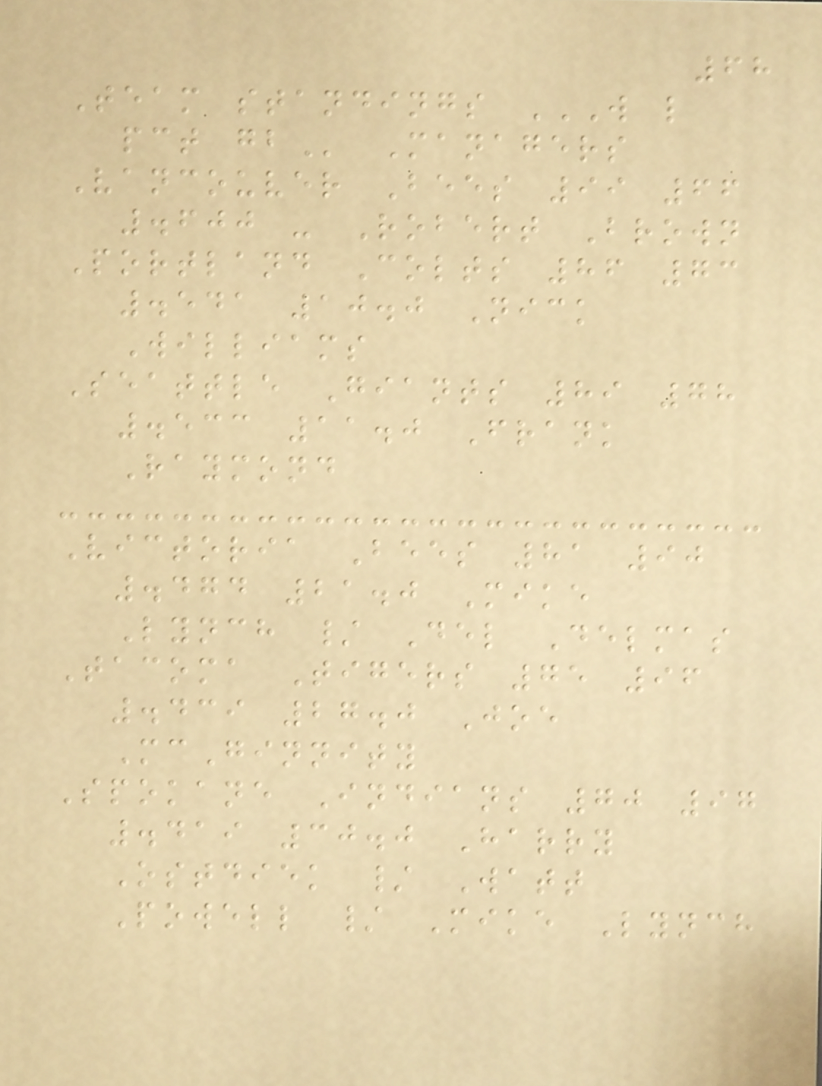68
Team standings W L
PCT GB Managers
Vancouver Bees 99 66
.600 - Robert Brown
Portland Colts 86 73
.541 10.0 Nick
Williams
Seattle Giants 89 78
.533 11.0 Frank
Raymond
Victoria Bees 81 90
.474 21.0 Mike
Lynch / Del Delmas
Tacoma Tigers 75 96
.439 27.0 Joe
McGinnity
Spokane Indians 70 97
.419 30.0 Harry
Ostdiek / Watt
Powell / Mike Lynch
